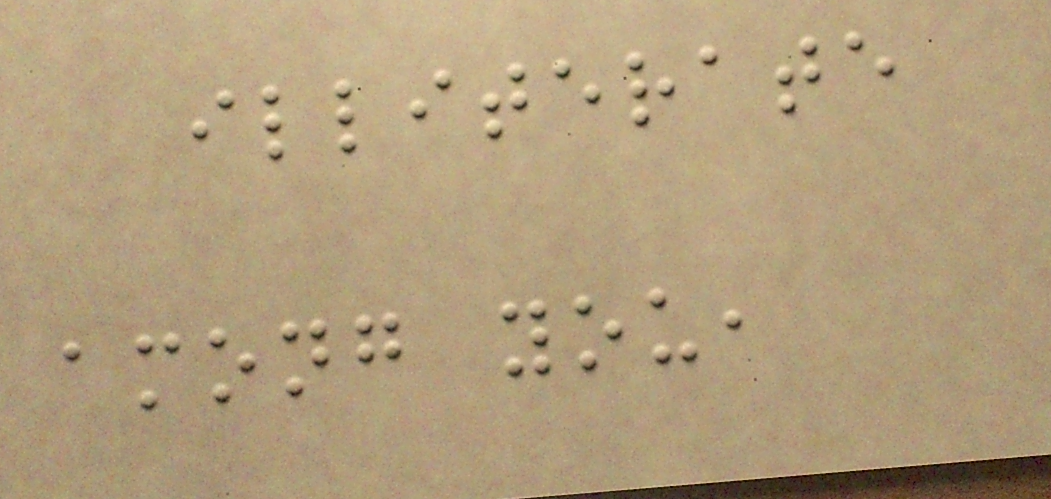illiterate
among you,
